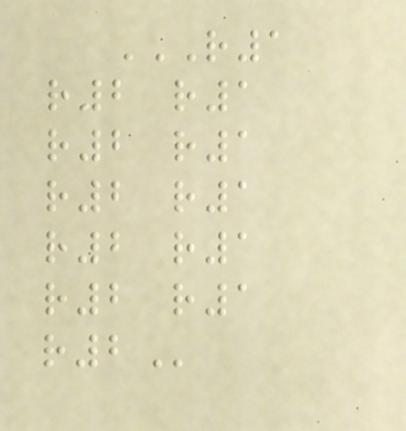R1
R2 R1
R2 R1
R2 R1
R2 R1
R2 R1
R2
